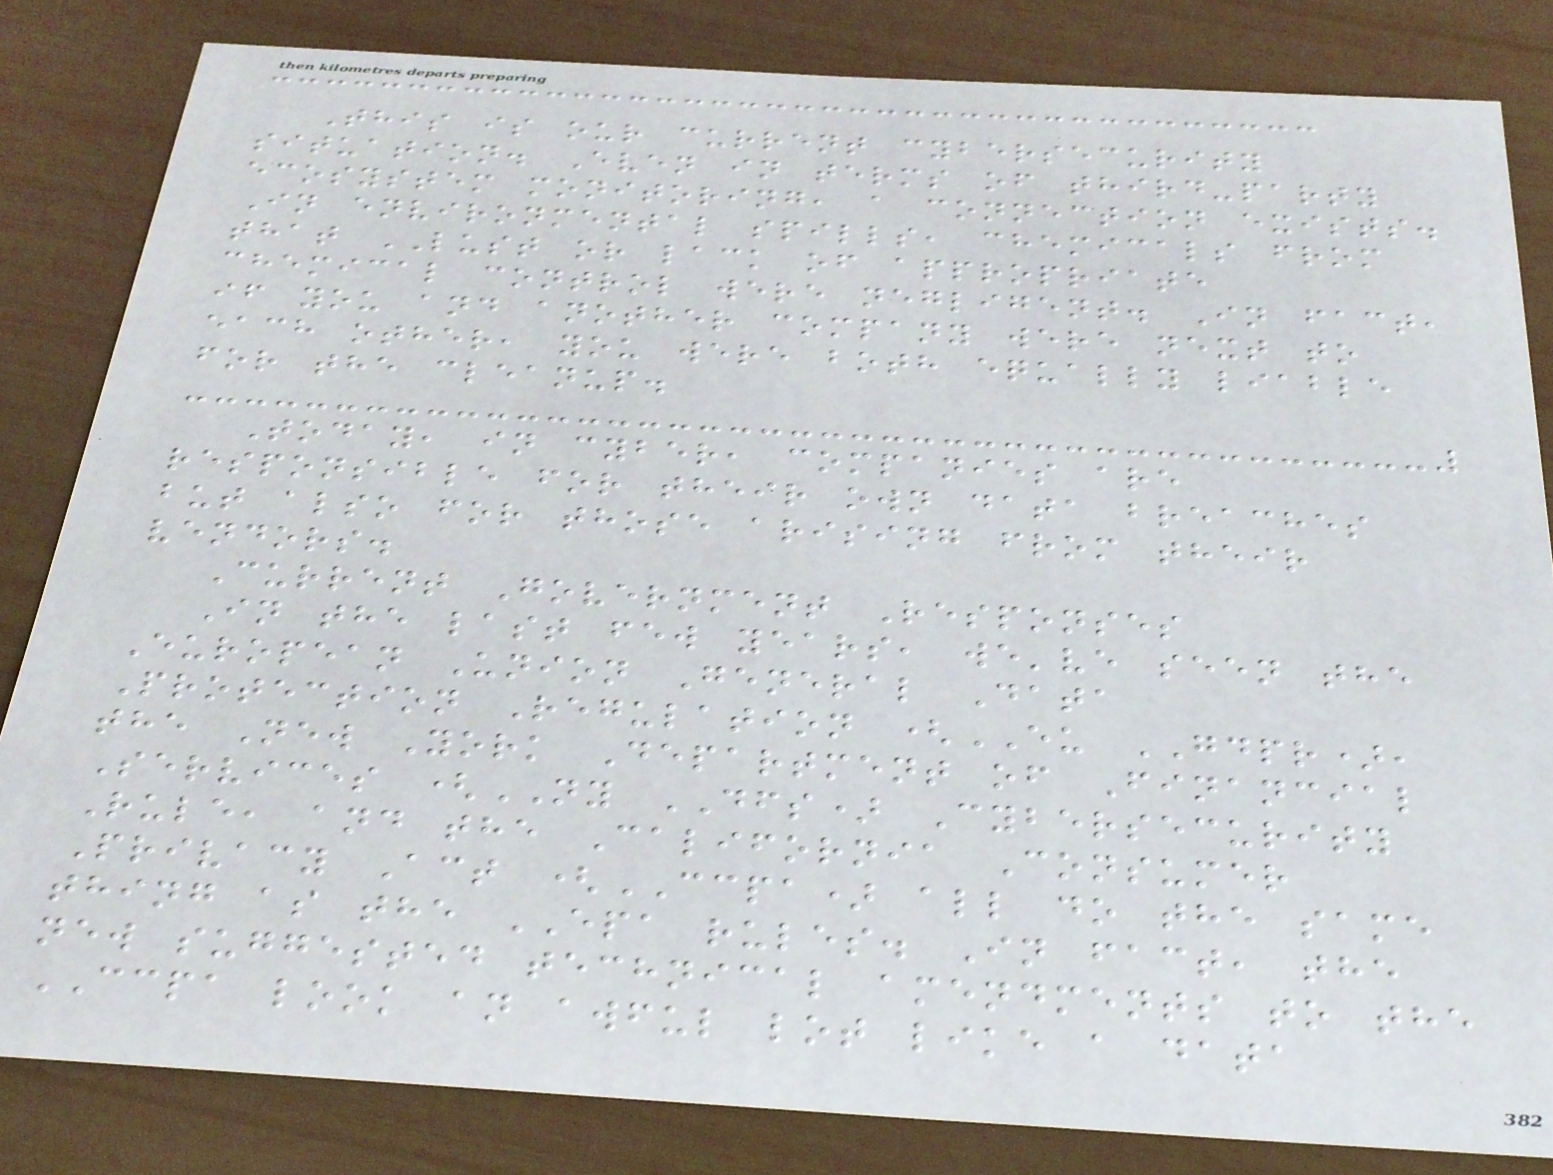This is our current cybersecurity
situation. Even in terms of third-party
ecosystem monitoring, a connection exists.
In environmental spills, chemicals from
that LUST or lack of appropriate
chemical control were negligent. In fact,
if you and another company were next to
each other, you were both equally liable
for the cleanup.
Today, in cyber, companies are
responsible for their own data breaches
but also for those arising from their
vendors.
Current Government Responses
In the last few years, we've seen the
European Union General Data
Protection Regulation (EU GDPR),
the New York Department of Financial
Services (NY DFS) Cybersecurity
Rule, and the California Consumer
Privacy Act (CCPA) all do the same
thing as the EPA rules. In fact, the
new suggested technical amendments to the
CCPA look an awful lot like a data
